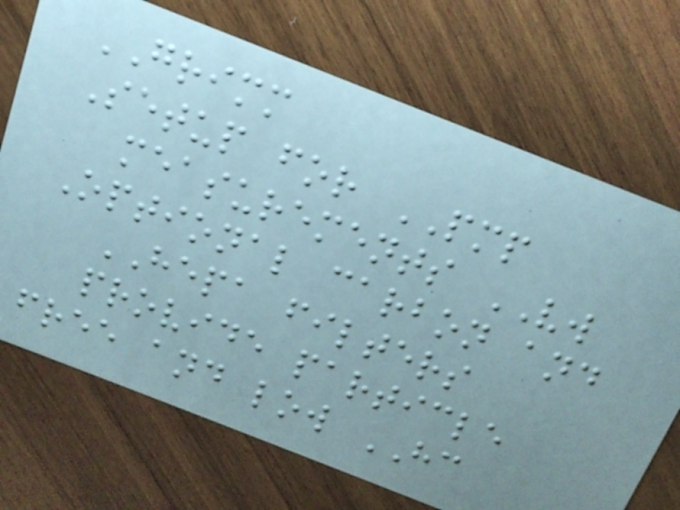GRIMM
Setup for PMP
measurements VW
Optional carbon and
HEPA filters
provide particle
free and low HC
